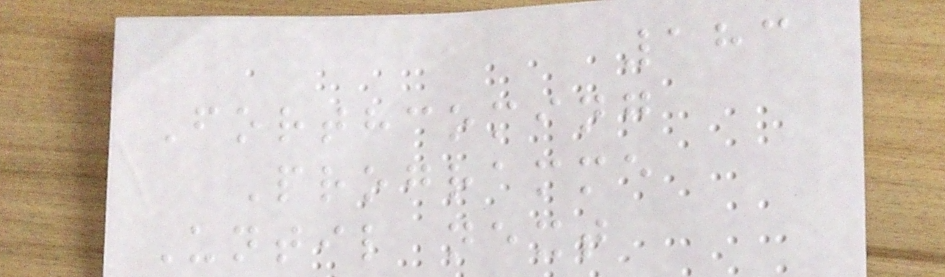183
Forthcoming
Programme
Until next
